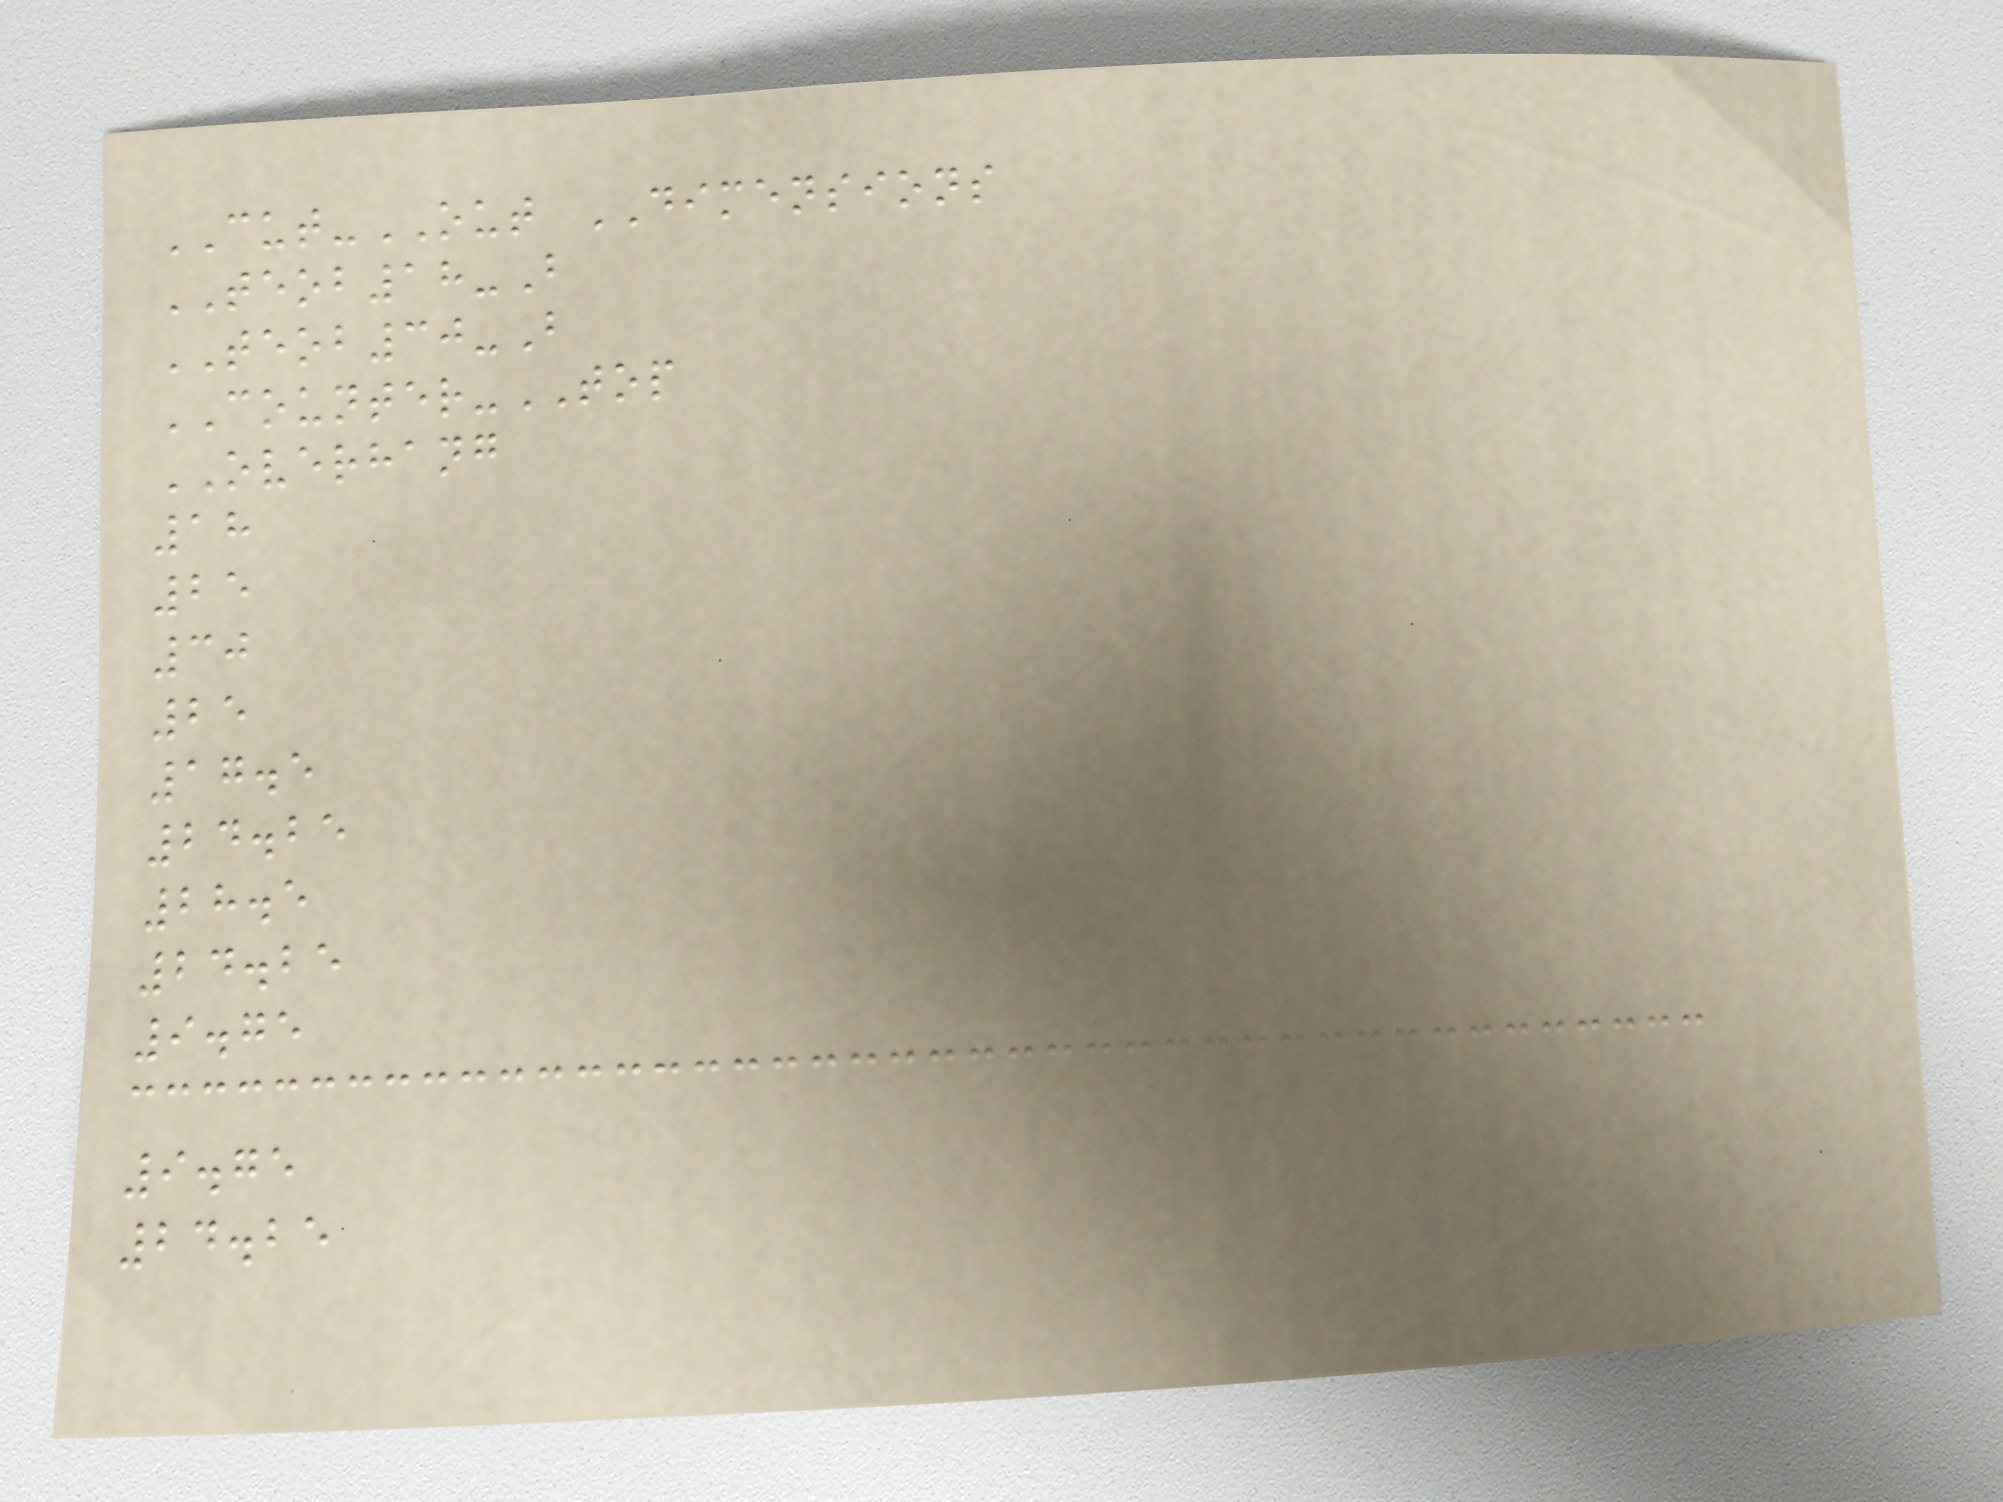CUT-OUT DIMENSIONS
TEOB18-B
TEOB30-B
COUNTER-TOP
OVERHANG
18
25
30
25
17.5
24.25
28.5
24.25
9.75
9.75
24.25
